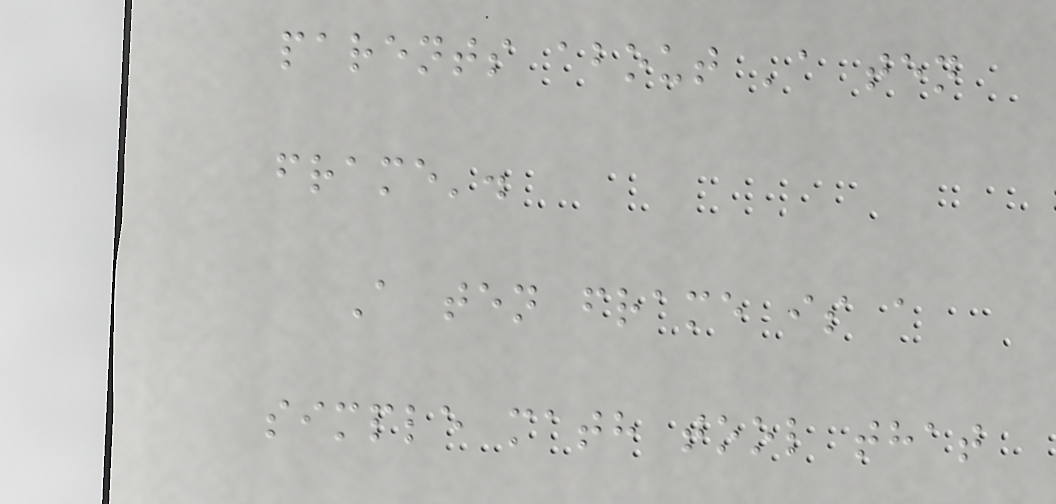parents about 'a ten
frame'.
A ten frame is a
simple math tool that
